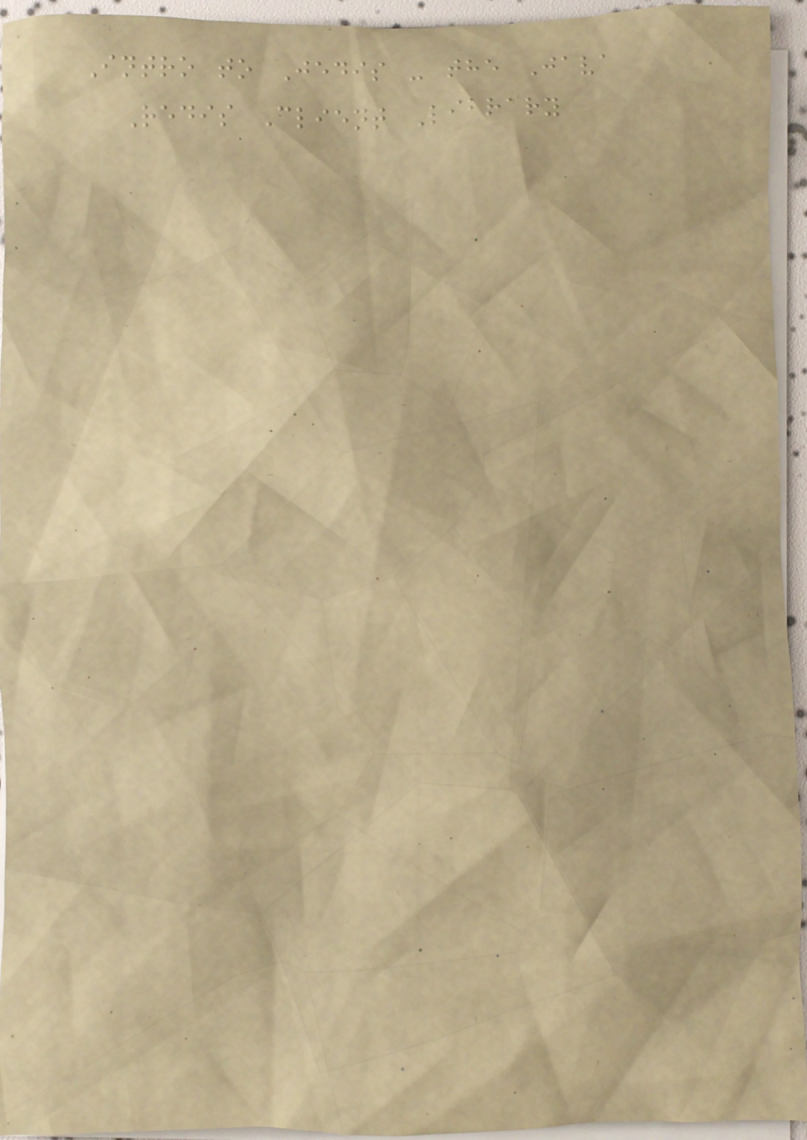Intro to Jedis - the Java
Redis Client Library
